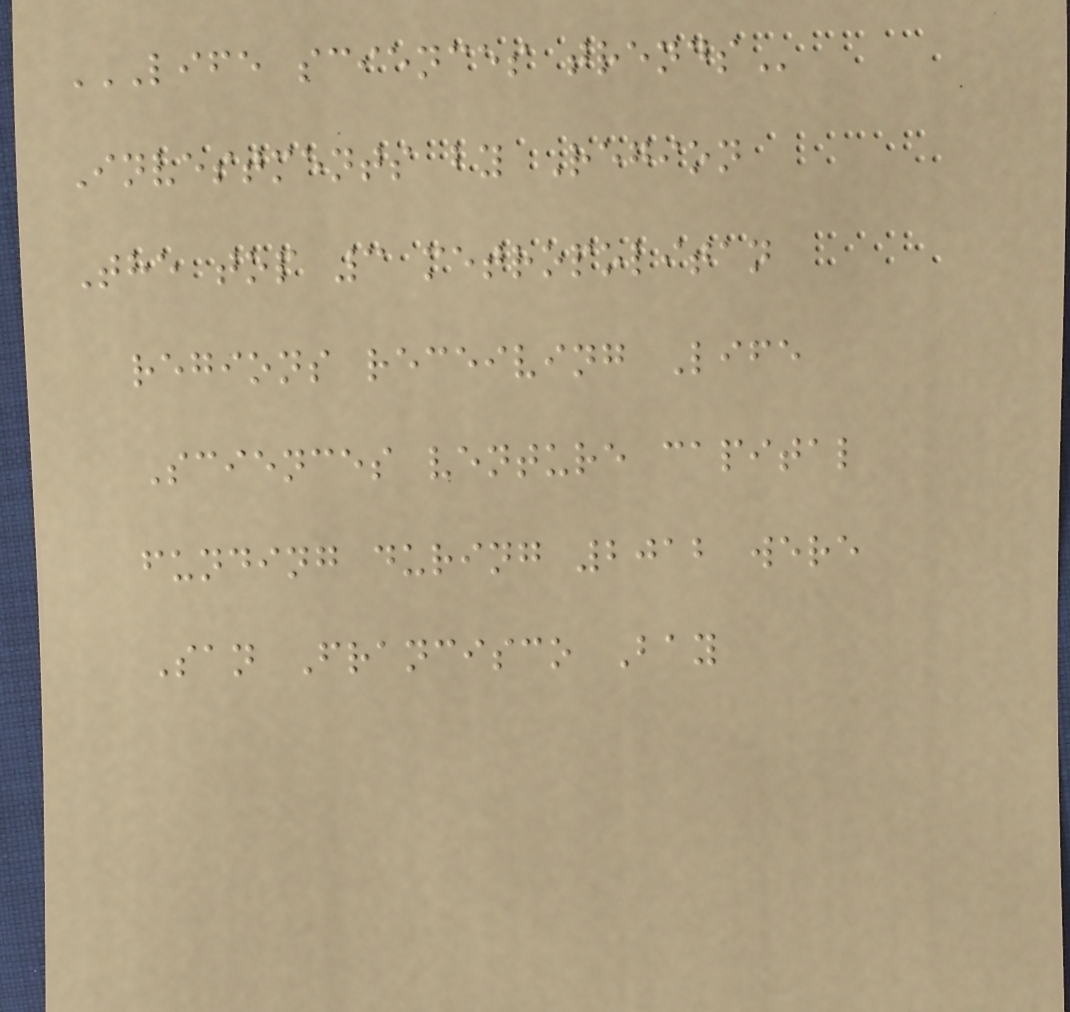LIFE SCIENCES TRENDS
Investments by Region
The top 3 metropolitan
regions receiving Life
Sciences venture capital
funding during 2012 were
San Francisco Bay
